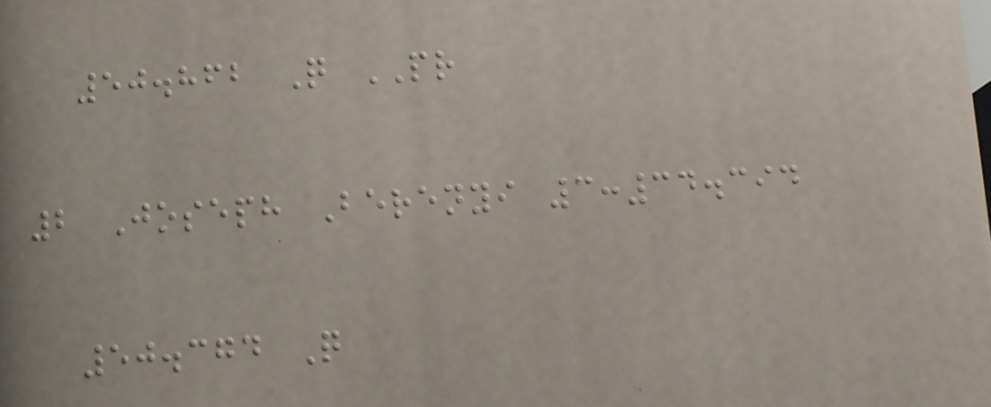50.862 Q PR
2 Joseph Berenyi 3:34.394
50.374 Q
